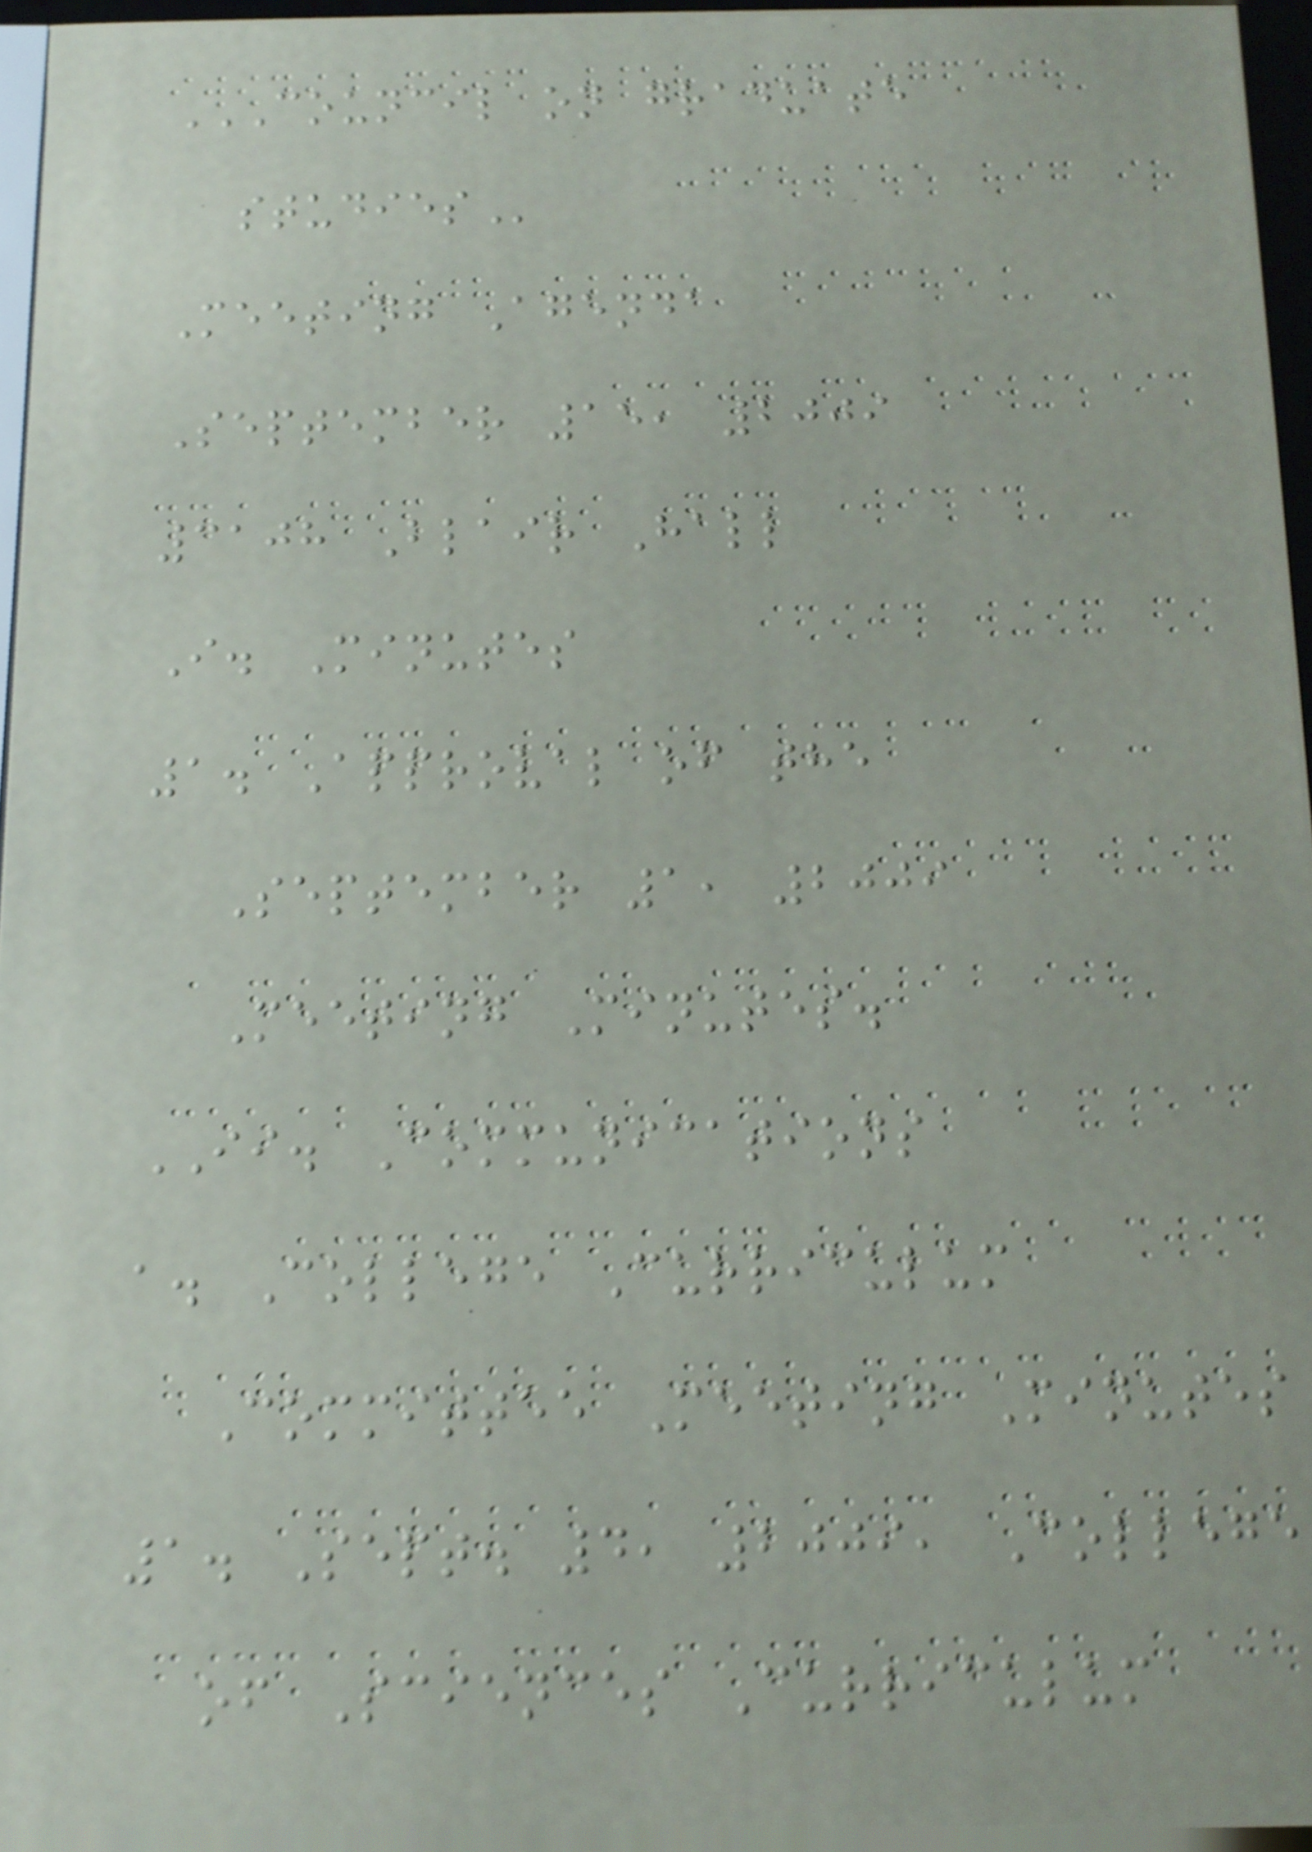COUNCIL ON GRADUATE
STUDIES
Meeting Agenda
September 15, 2009
3108 Blair Hall
I. Minutes
1. Approval of the
September 1, 2009
Meeting Minutes.
II. Communications
a. College Curriculum
Committee Meeting Minutes
1. Sept. 4, 2009, College
of Sciences Curriculum
